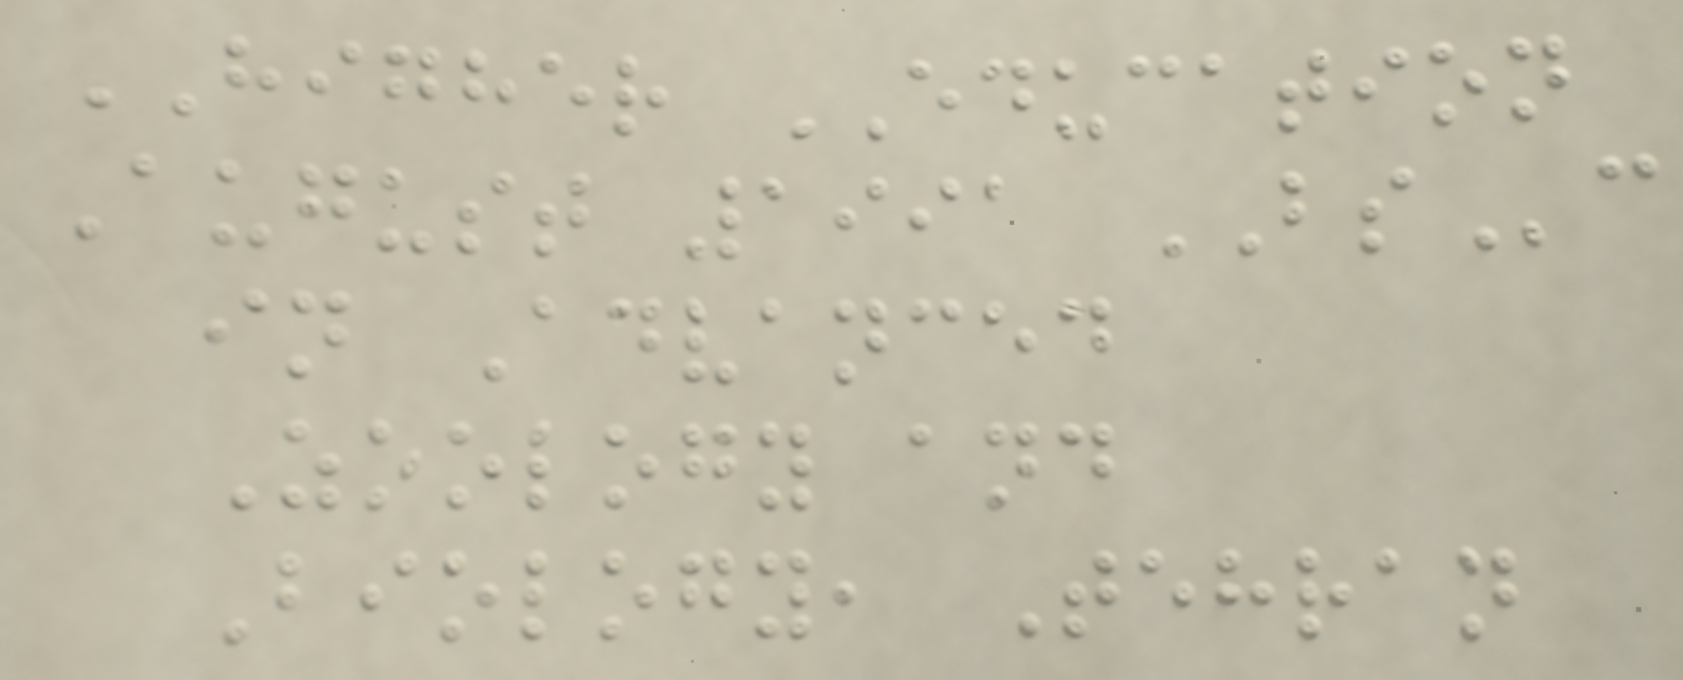HIGHER EDUCATION
August 1991 BSc
in Advanced
Zoology and
Biology, Tehran
